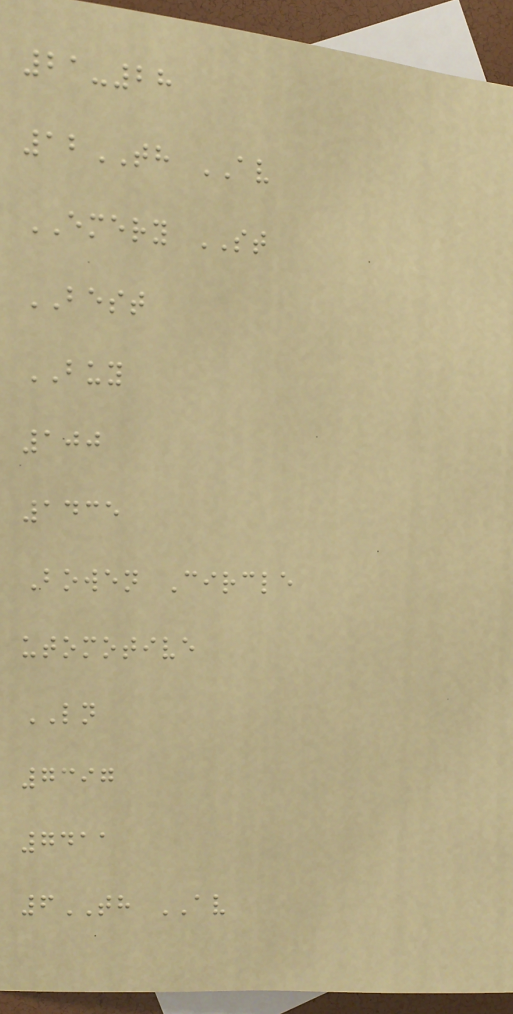21-28
12TH AV
EMERY ST
BEST
BUY
100
1435
Bowen Circle
utomotive
LN
7397
7411
6TH AV
